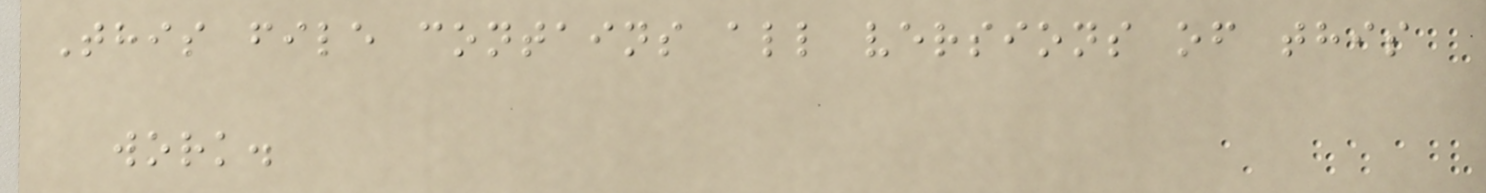This file contains all versions of this
work.
